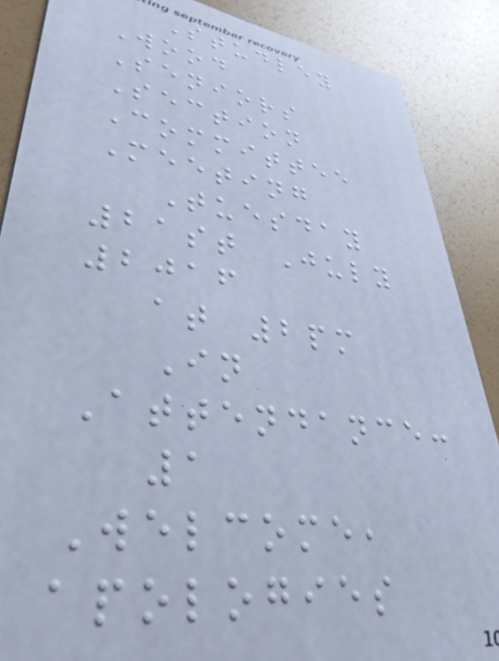Studley
Wood
Seniors
Section
Committee
Meeting
Tuesday
21st July
2016
at 2pm
In
Attendance:
1
Welcome,
apologies
